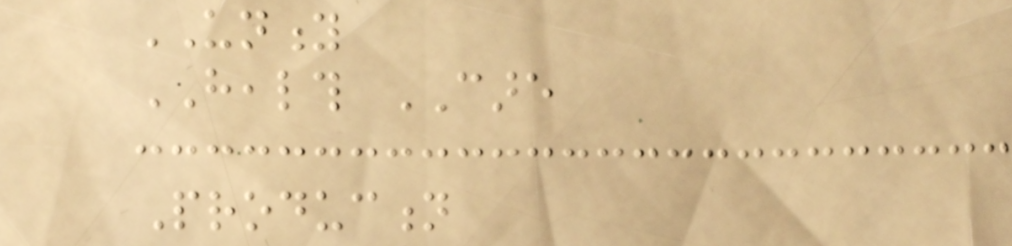UNITY
HEALTH CARE
Production
